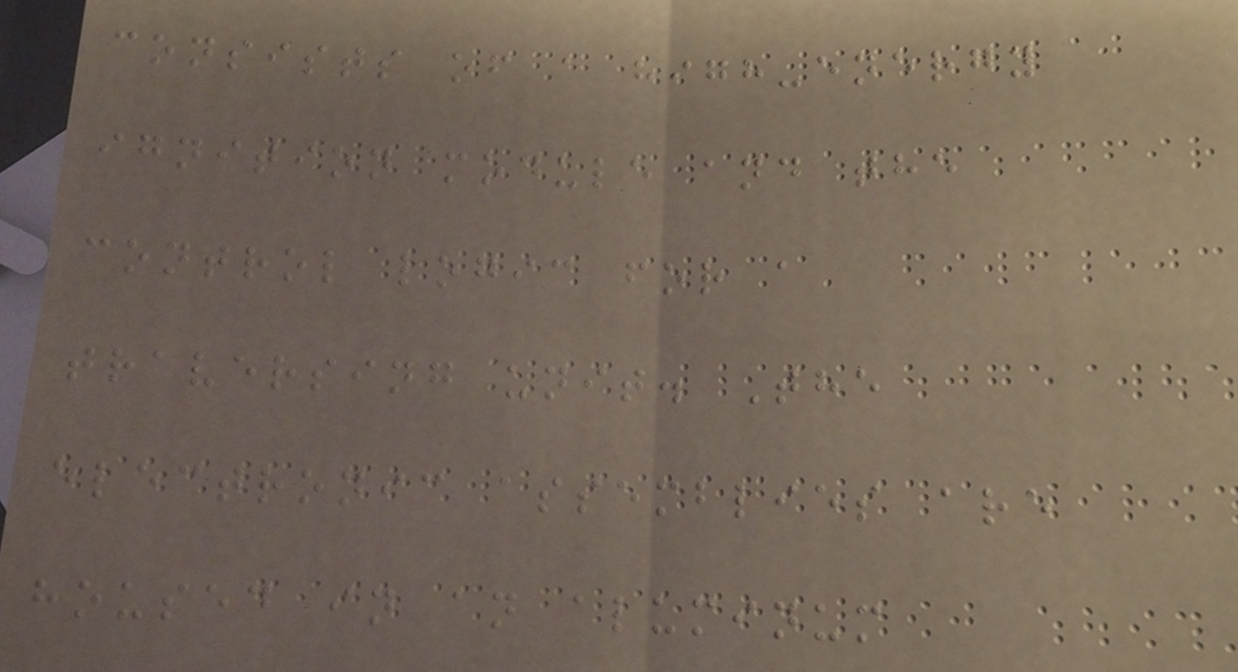consists of a high-energy
ignition module and the
control logic for a
traversing unit. The
electronic assemblies are
housed in an aluminum
